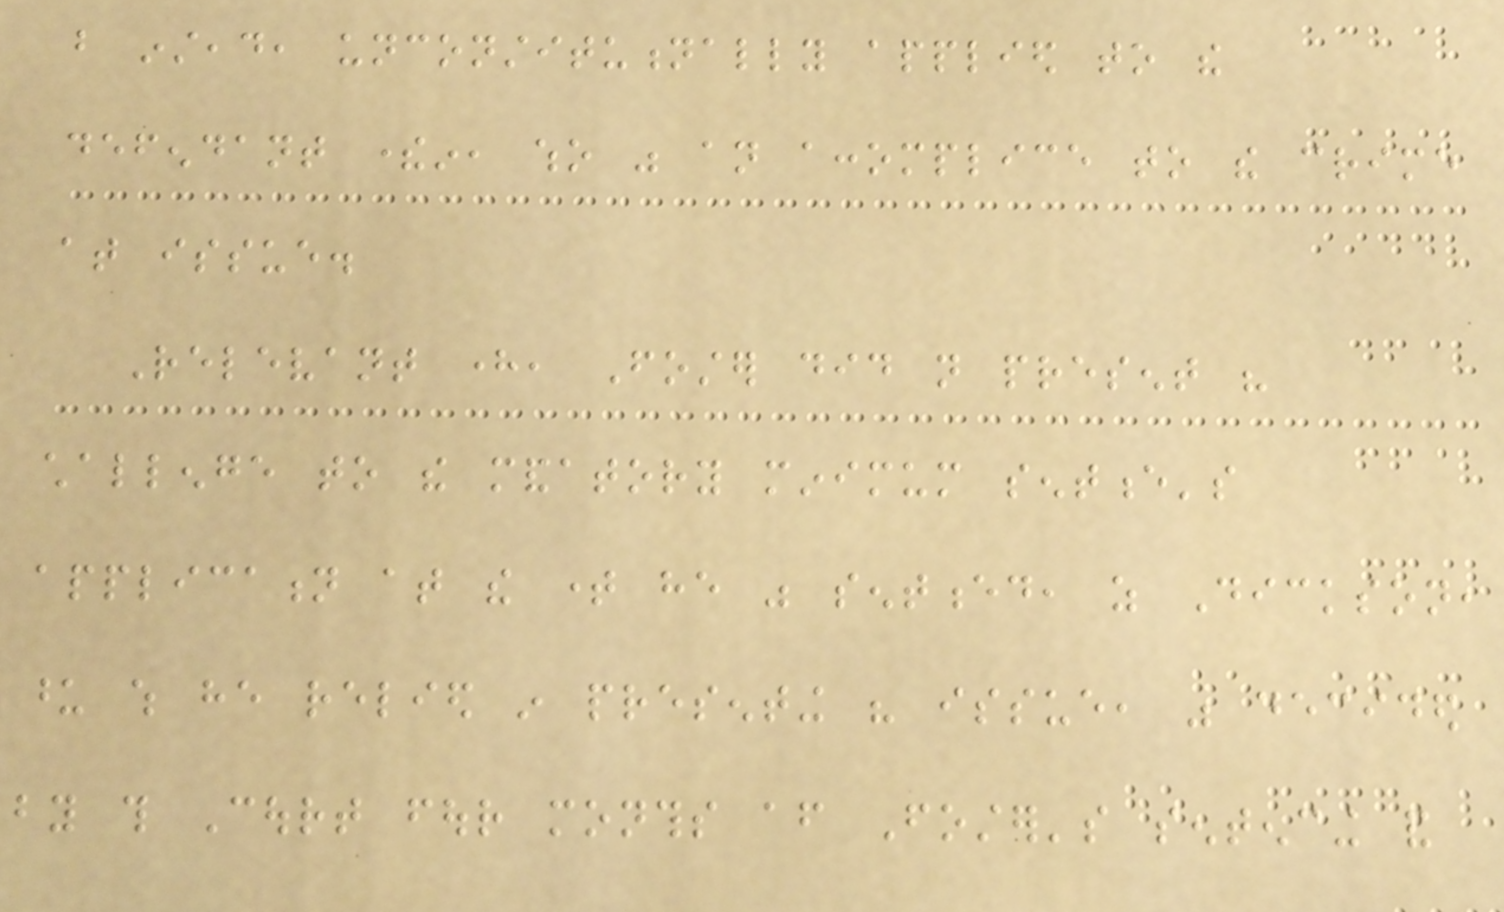but instead, unconstitutionally applied to the
defendant therein, who was an accomplice to the crime
at issue.
Relevant here, Foster did not present his
challenge to the mandatory minimum sentence's
application at the time he was sentenced, as Dickson,
upon which he relied in presenting his issue, was decided
by this Court four months after Foster's sentencing and
